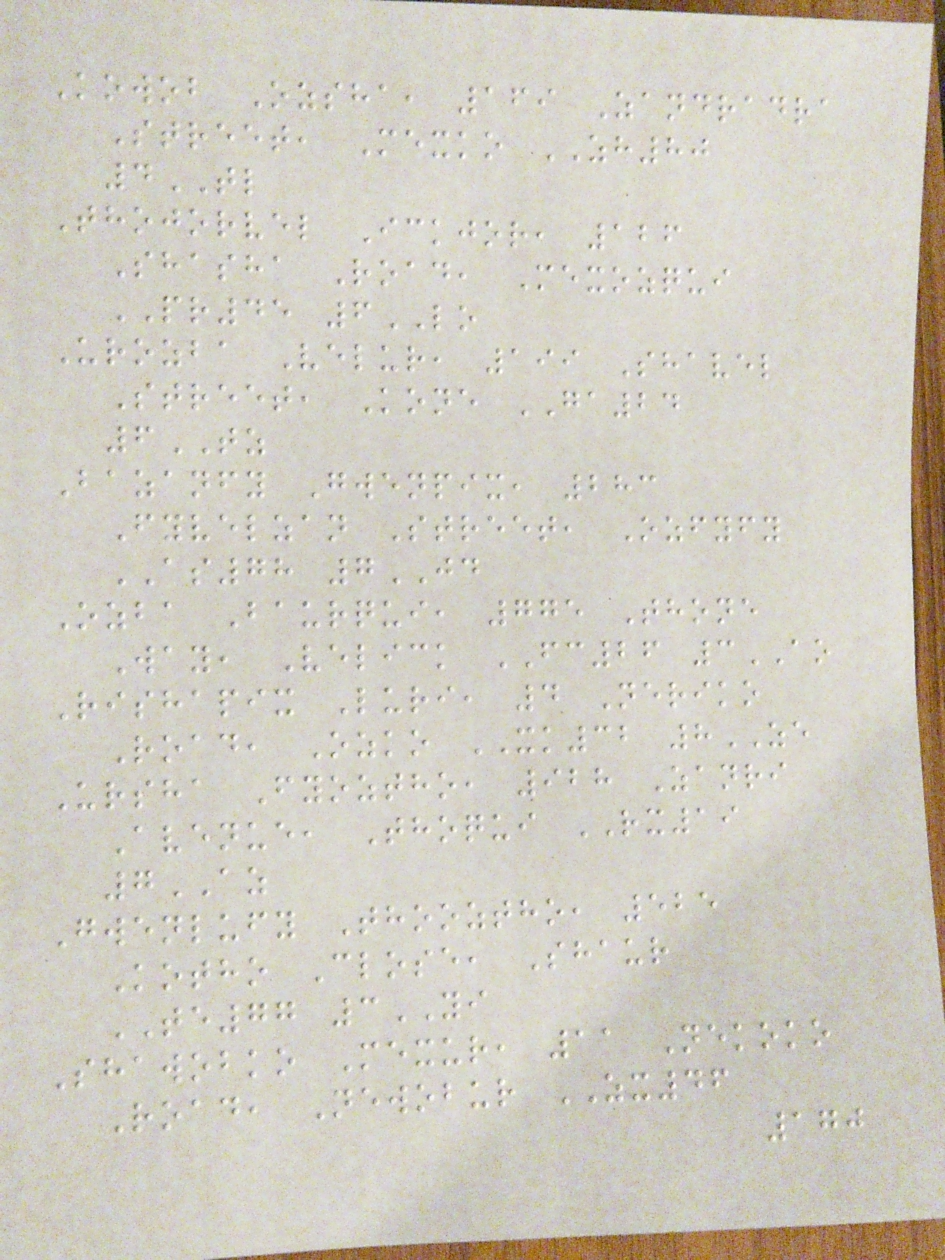Kowob Ozsha, 169 Zandradra
Street, Mexko ZH80
4TL
Thojorvel Ickjor, 126
Shasha Road, Mexozqui
PR45 6LO
Urozba Velur, 199 Shavel
Street, Kone GA24
6TZ
Bazanfy Gwenpix, 283
Fyvelzan Street, Ozfyfy
AS78 7JD
Ozba Baurqui, 775 Thone
Way, Velick FC26 3AO
Rishapix Luri, 4 Neriko
Road, Ozko XK32 8ZE
Ursha Fyoztho, 928 Zanri
Avenue, Thoqui RX19
7AZ
Gwenlufy Thooztho, 525
Kotho Close, Shaur
TE77 3YI
Shawobko Mexur, 11 Nekoko
Road, Newobur ZX46
170
